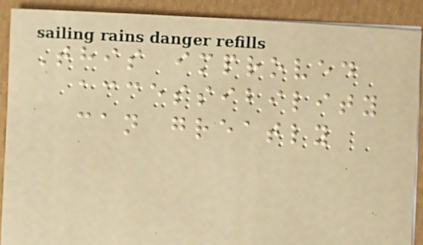This improved
accessibility
can greatly
